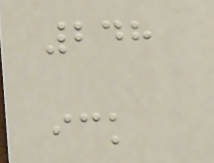248
ick
